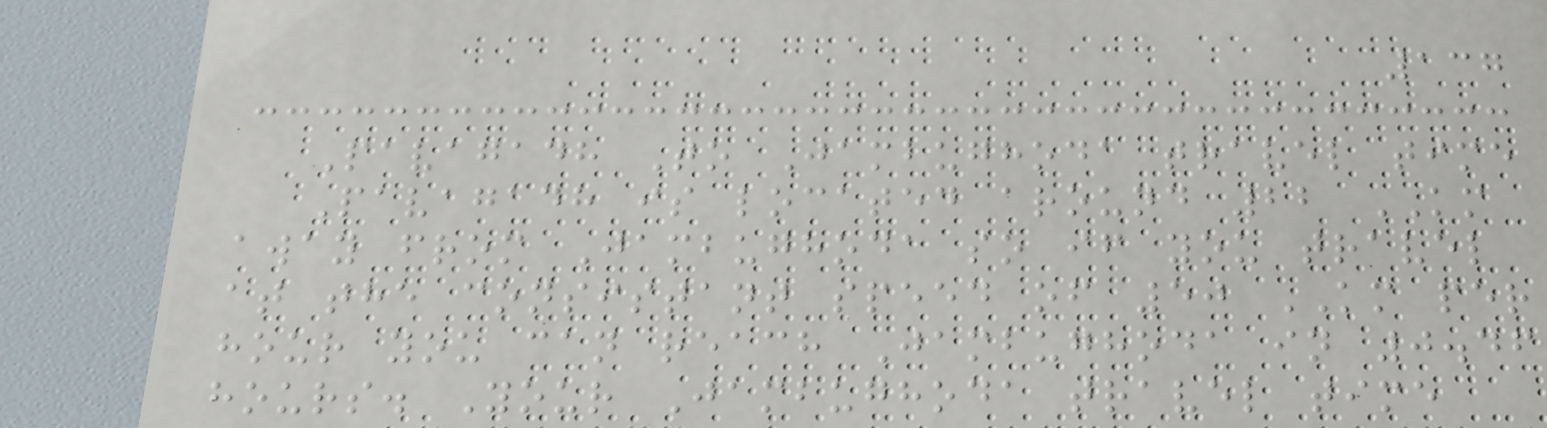137
Pavagadh To Jambughoda travel time
Pavagadh is located around 22 KM
away from Jambughoda so if you travel
at the consistant speed of 50 KM per
hour you can reach Jambughoda in 0.46
hours. Your Jambughoda travel time
